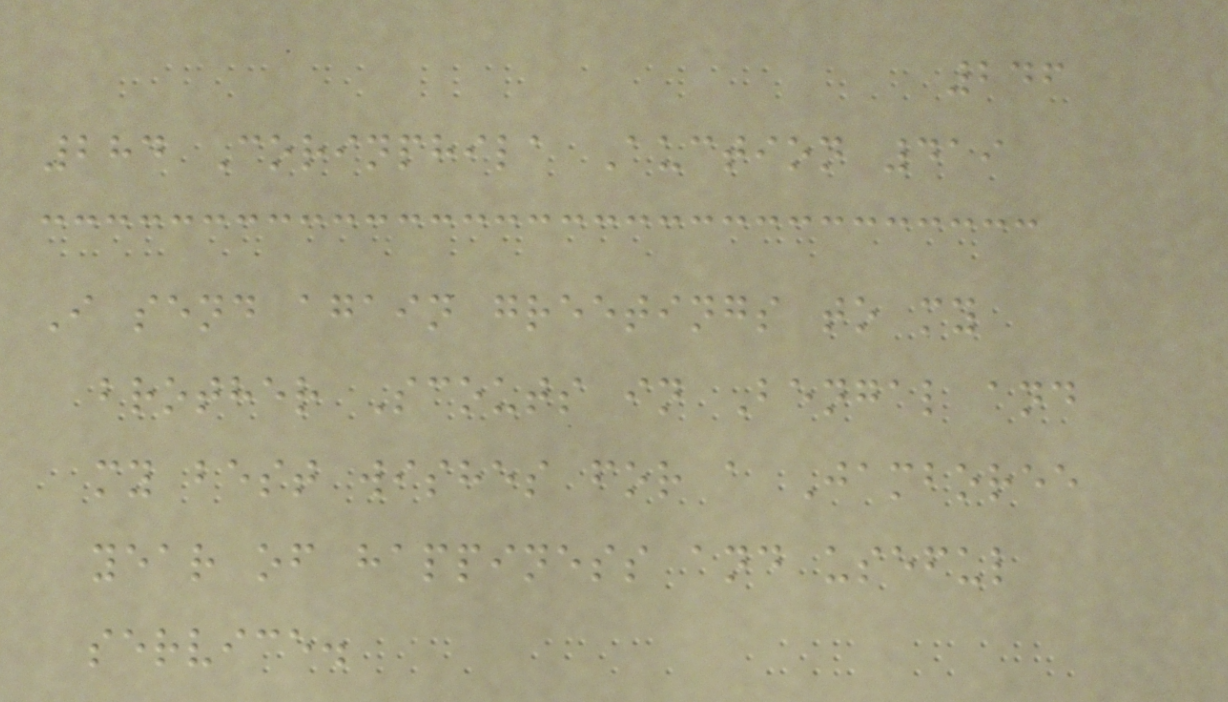246
284 Corinphila Auction 419
I send again greetings to my
brother Scouts in Bengal and
my best wishes for a Jamboree
year of happiness and useful
service.
